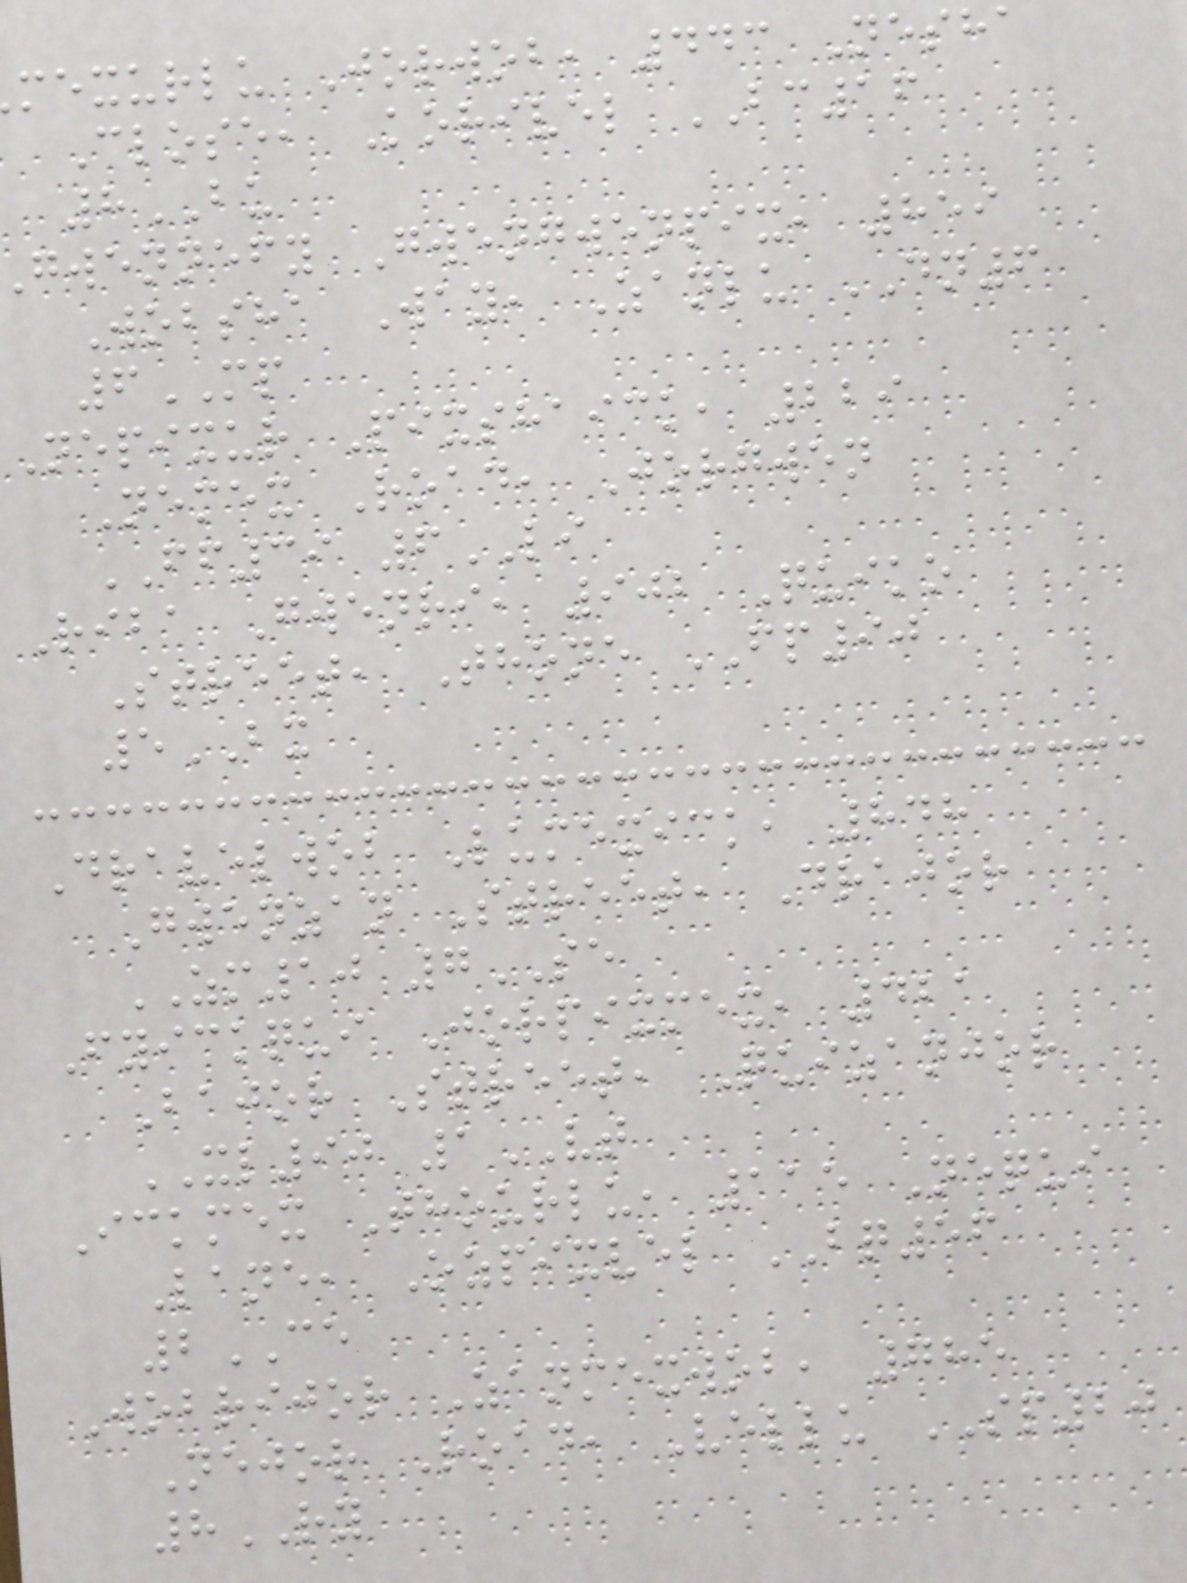mexurlu Jorwob, 443 Nesha
Close, Korivel BC16
8BU
gwennefy Gwengwenpix, 859
Wobsha Way, Zanlu DN6
6MP
Nepixur Pixshaick, 229
Nemex Road, Jorgwen
FF39 6LI
Riba Gwenri, 902 Quiko
Street, Thone FP90
5BX
Dravelwob Lumexick, 848
Gwenzan Street, Drajor
ZM10 7SE
Fyickqui Jorpixmex, 421
Bajor Street, Quizanjor
XL90 1VT
Ickmex Thourlu, 115 Nequi
Lane, Ozpixvel BQ56
2CE
Wobrijor Zanmexwob, 785
Nejor Road, Vellu SP20
8RY
